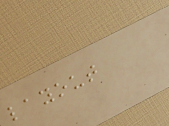layout
